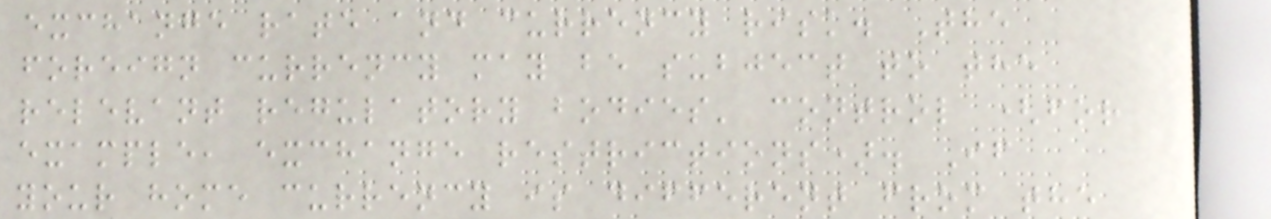exchange rate and currency risk. The
foreign currency may be subject to the
relevant regulatory bodies' control (for
example, exchange restrictions). If
your home currency is different from the
